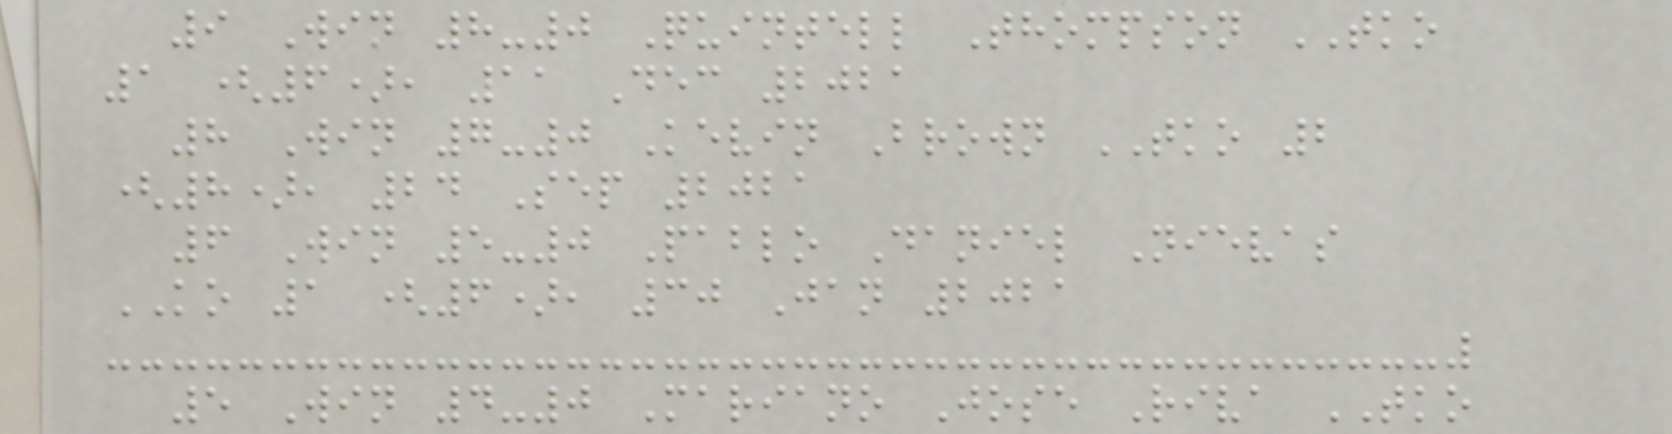9 Win 8-0 Quintell Thompson TKO
1 (6), 11 Dec 2021
8 Win 7-0 Kevin Brown TKO 2
(8), 24 Sep 2021
6 Win 5-0 Pablo Daniel Nievas
KO 1 (6), 30 Jan 2021
5 Win 4-0 Mariano Jose Riva TKO
